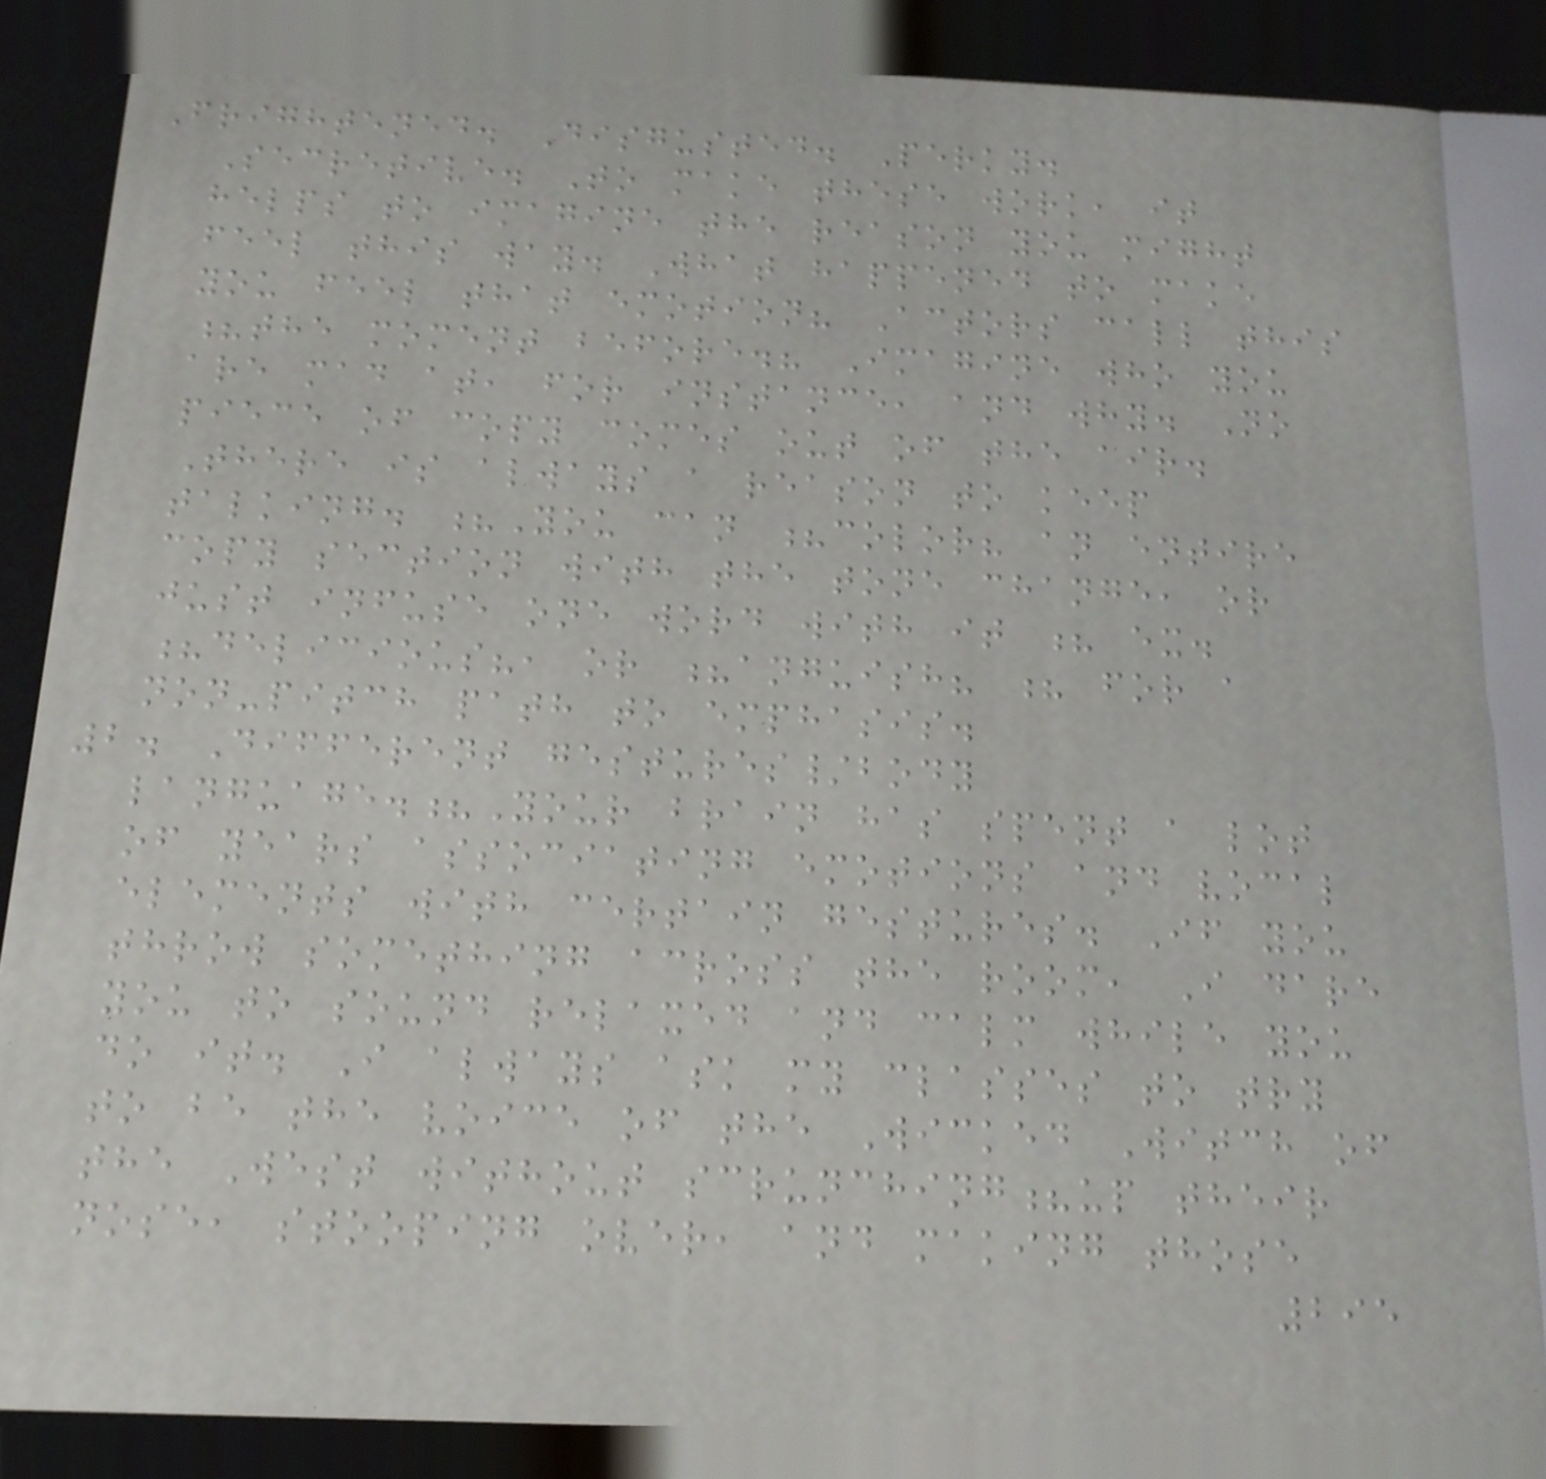Frightened. Disgusted. Perky.
Secretive. To make these work, it
helps to imagine the reason you might
feel this way. What happened to make
you feel that emotion? Actors call this
?the moment before.? Imagine who you
are mad at, for instance, and why. No
piece of copy comes out of the air.
There is always a reason to keep
talking. ?You can ?color? an entire
copy section with the tone change, or
just infuse one word with it ? ex.
?delicious?, or ?anguish? ? for a
non-pitch path to emphasis.
2. Different gestures/body
language.?Your brain has spent a lot
of years associating emotions and vocal
elements with certain gestures. If you
throw something across the room, I dare
you to sound relaxed and calm while you
do it. I always ask my classes to try
to be the voice of the Wicked Witch of
the West without scrunching?up their
nose, stooping over, and making those
295
